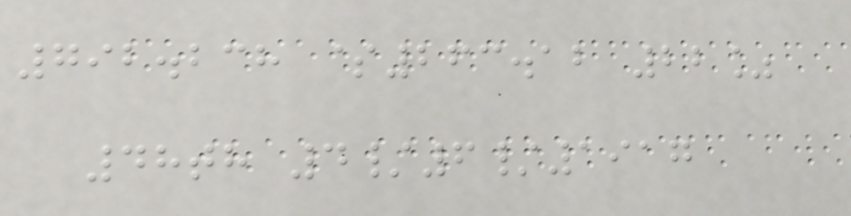792.238 $263.12 22%
48th 4/6/1917
